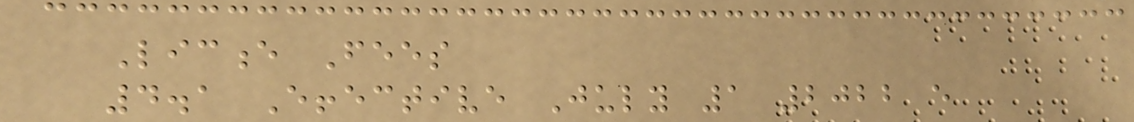Licence Fees
4.1 Effective July 1 2022 every
